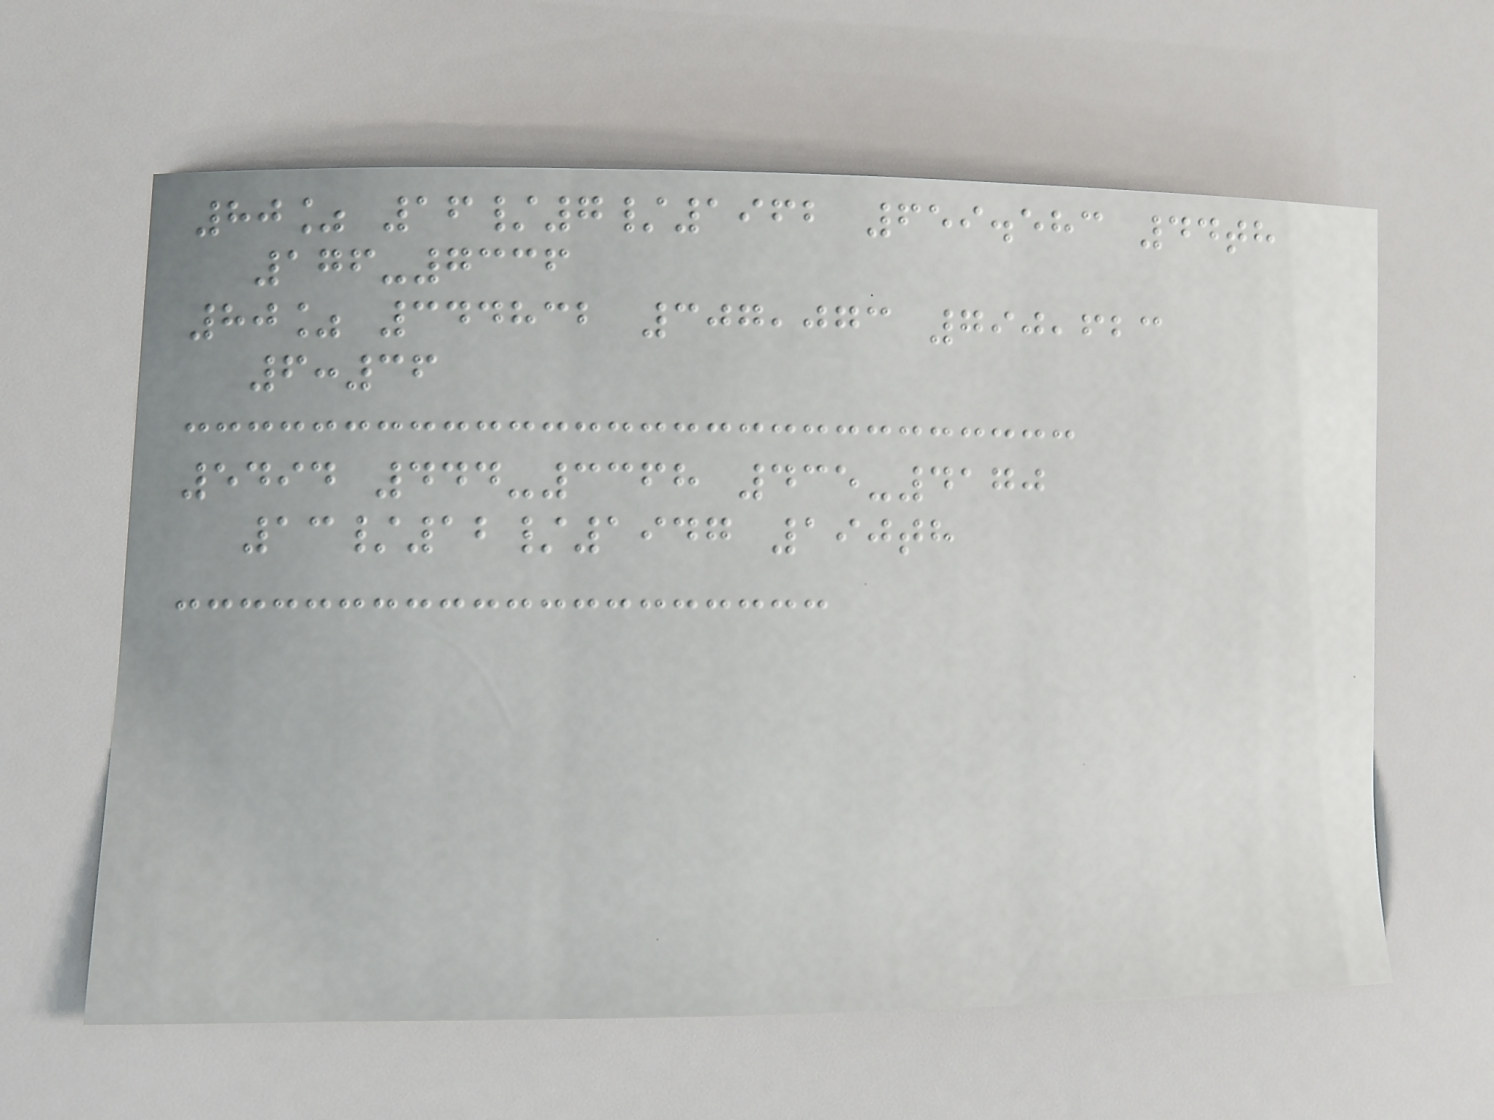80% 16/7/1962 659.583 44th
176-7336
80% 344832 307,073 790,623
6:36
5494 444-3368 435-4170
13/12/1947 190th
